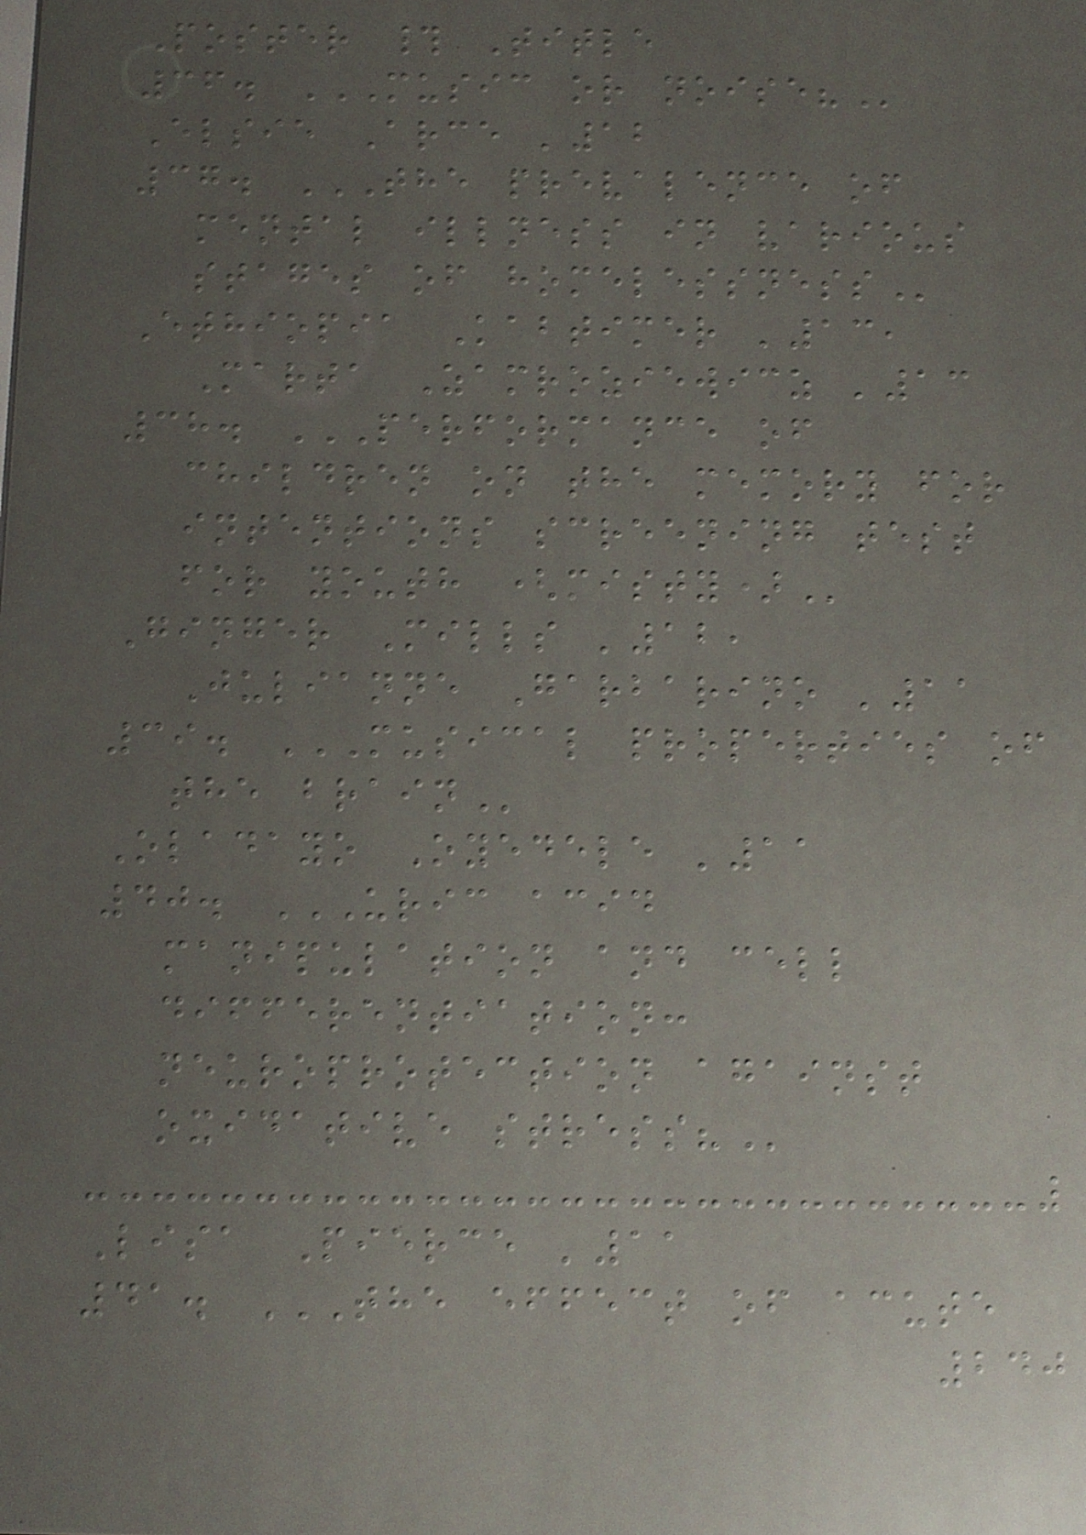Poster # Title
36. MUSIC OR NOISE?
Elsie Arce '12
37. THE PREVALENCE OF
MENTAL ILLNESS IN VARIOUS
STAGES OF HOMELESSNESS
Ethiopia Kabtimer '13,
Marta Zamroziewicz '13
38. PERFORMANCE OF
CHILDREN ON THE MEMORY FOR
INTENTIONS SCREENING TEST
FOR YOUTH (MISTY)
Ginger Mills '12,
Julianne Garbarino '11
39. MUSICAL PROPERTIES OF
THE BRAIN
Oladayo Oyedele '11
40. URIC ACID
MANIPULATION AND CELL
DIFFERENTIATION:
NEUROPROTECTION AGAINST
OXIDATIVE STRESS?
Lisa Pierce '11
41. THE EFFECT OF ACUTE
240
